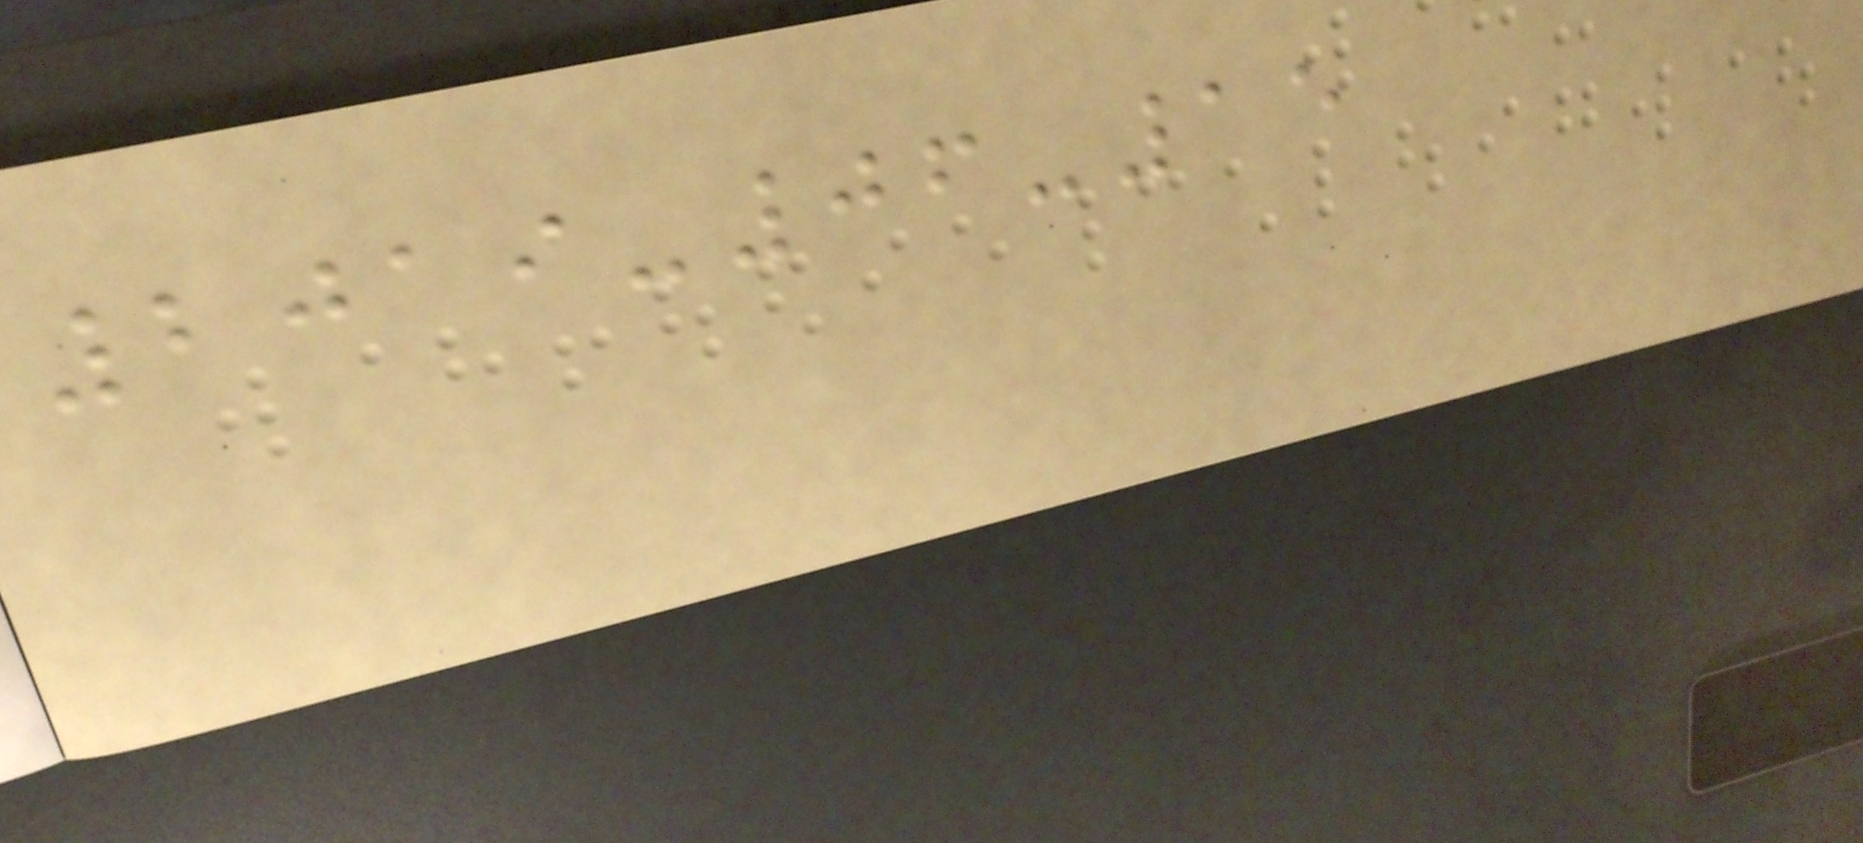2019-06-15
